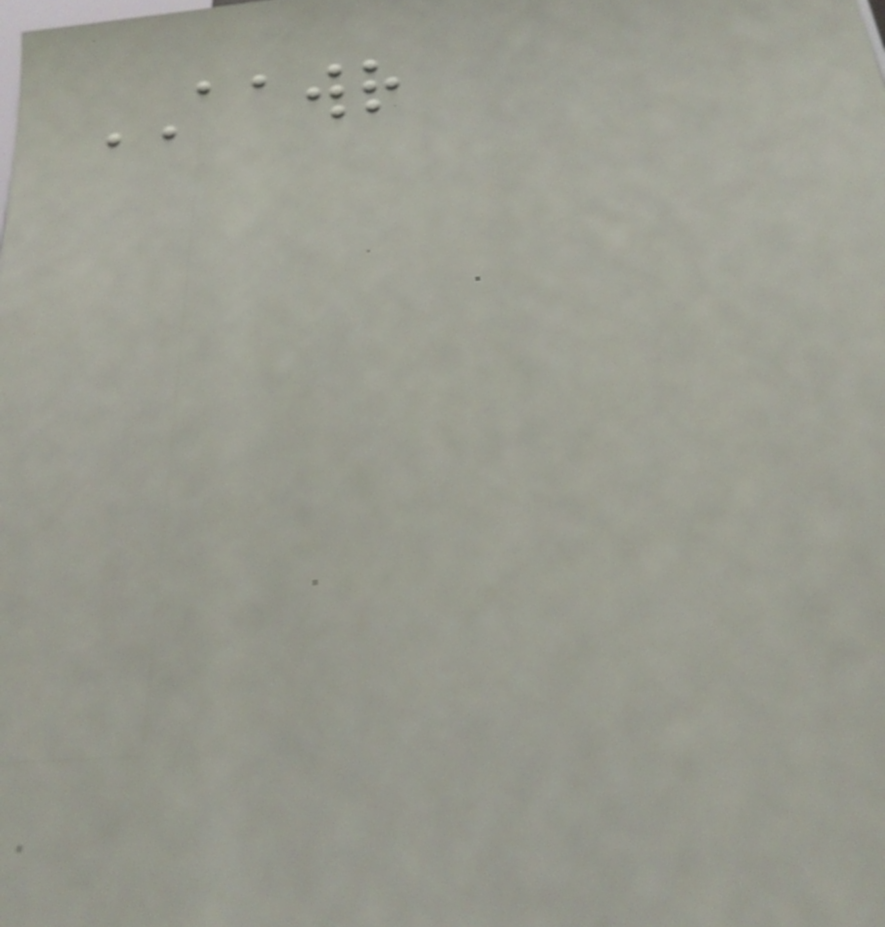AAWR
